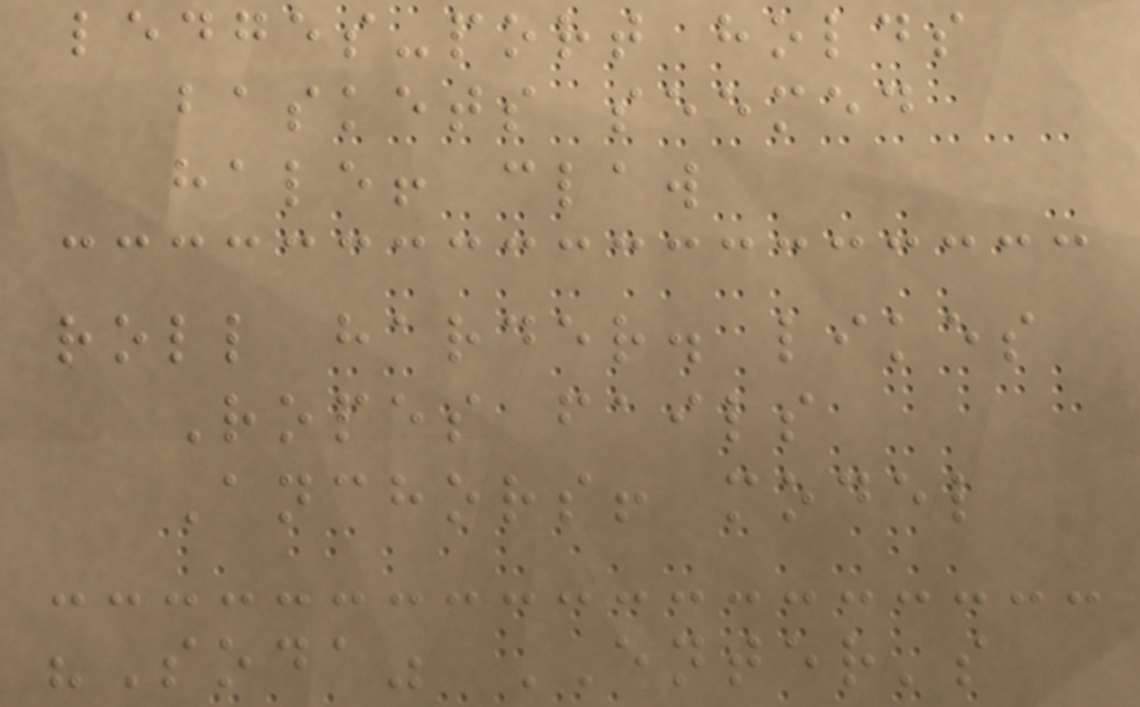ledges-port holds
baskets seemed
hale! claw
roll harder. likes
Ropes fails
Anchors! model
"Soda" ENTER's
